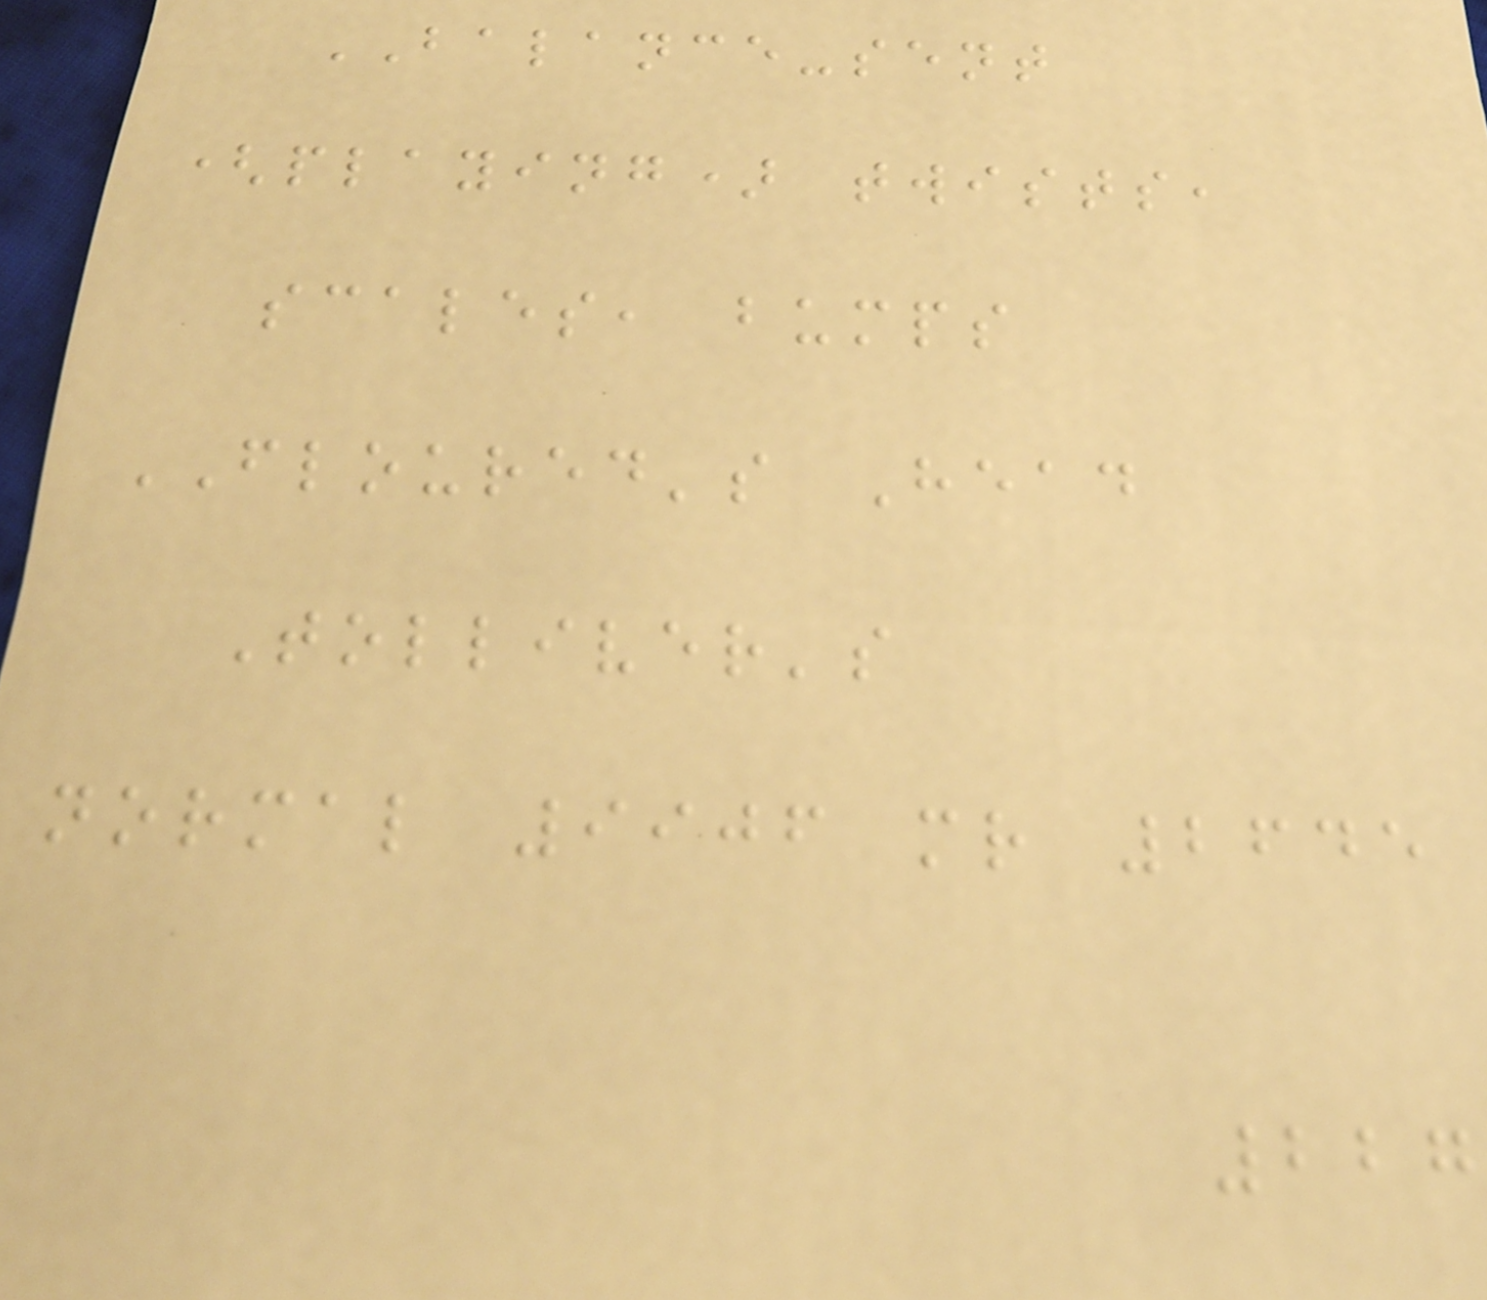BALANCE-sent
(playing) twists,
scales, bumps
FLOURED's Head
Tolliver's
normal 9906 mr 2645
227
